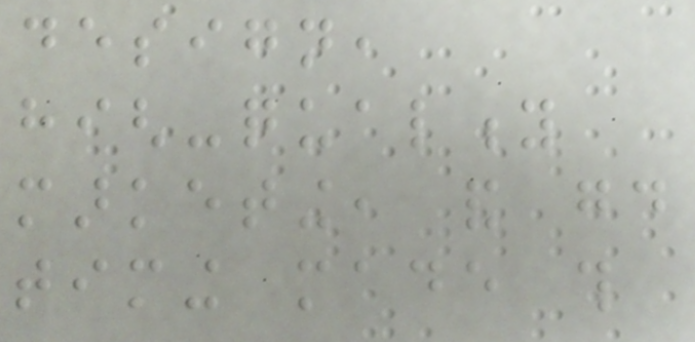design,
high-quality
marketing, and good
timing made this
